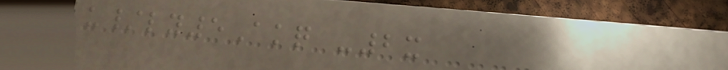u/ly5Akq -2x
